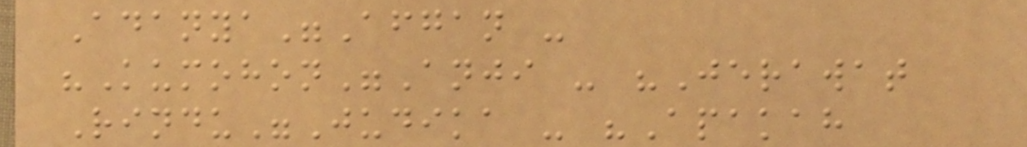Adanya"Afgan -
"Kumohon"Anji - "Jerawat
Rindu"Judika - "Apakah
